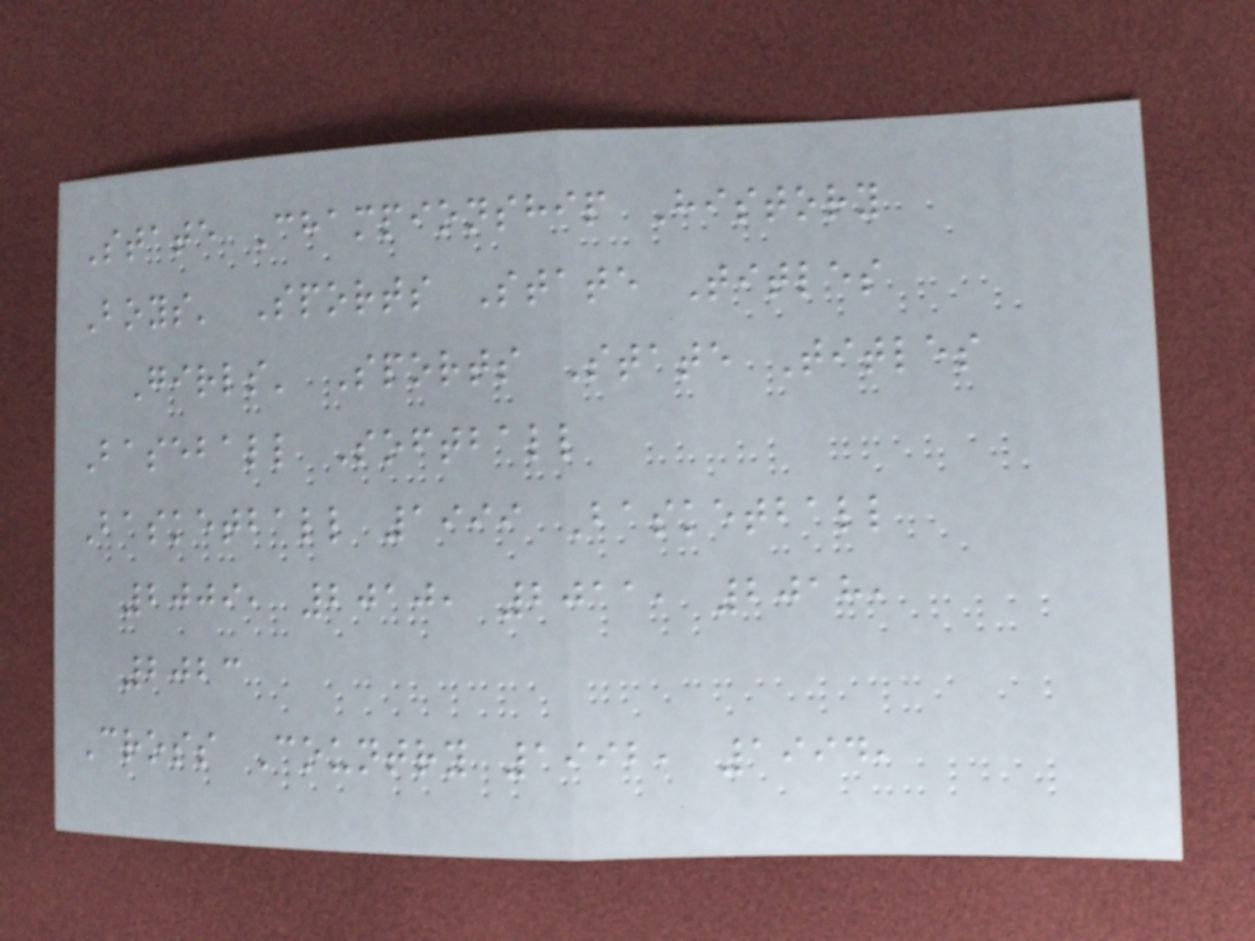State Championship History
Boys' Sports State Titles
Girls' Sports State Titles
Baseball Softball
Basketball 1999 Basketball
2009, 2010, 2011, 2018,
2023
Cross Country 1992, 1994,
